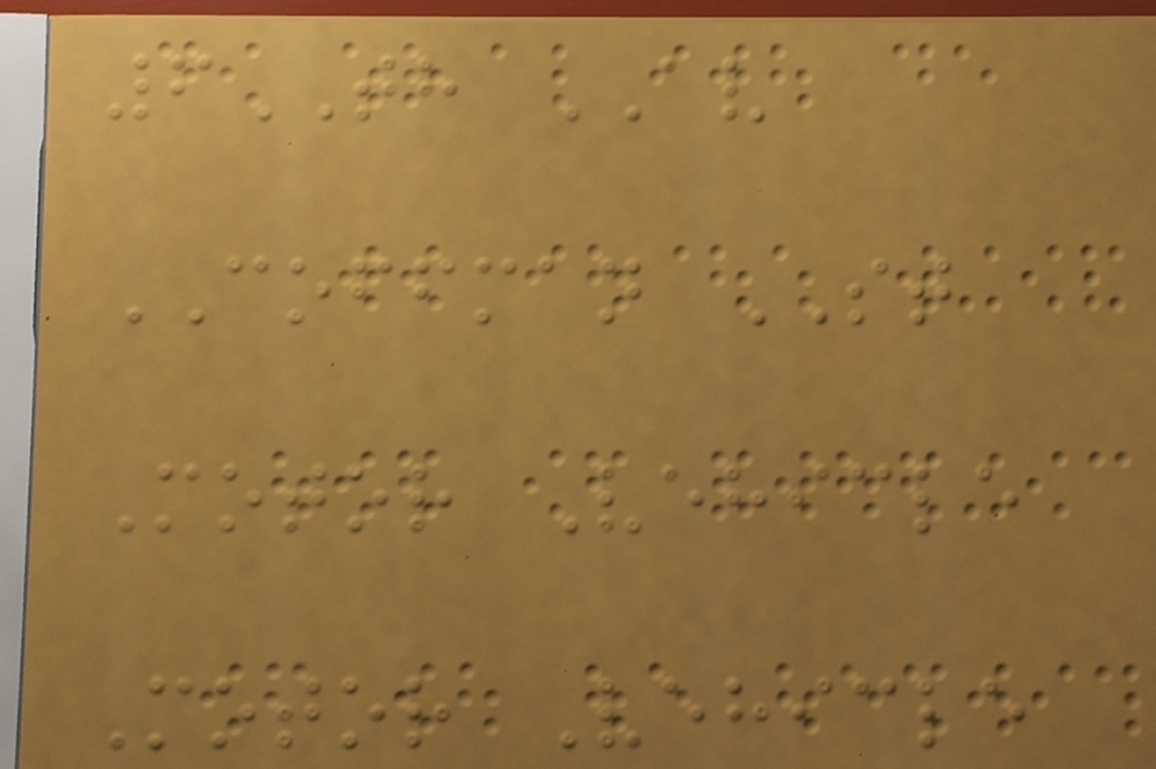6TH AV
COFFMAN ST
Motor Vehicle
Motor Vehicle
